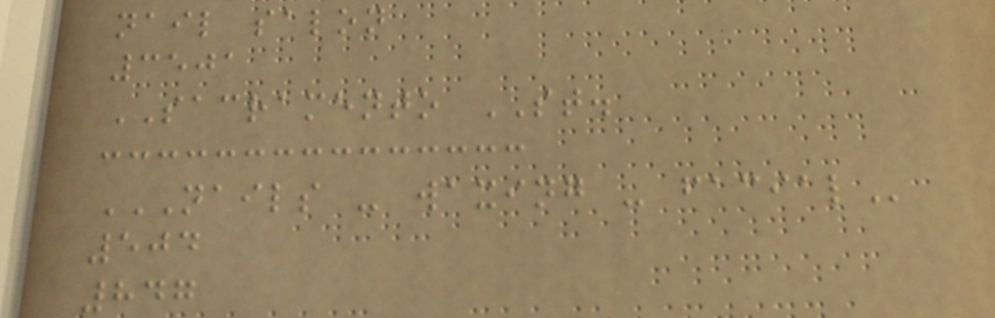nail salon
3501
SACRAMENTO ST.
NAILS - WAXING - FACIAL
504
847
